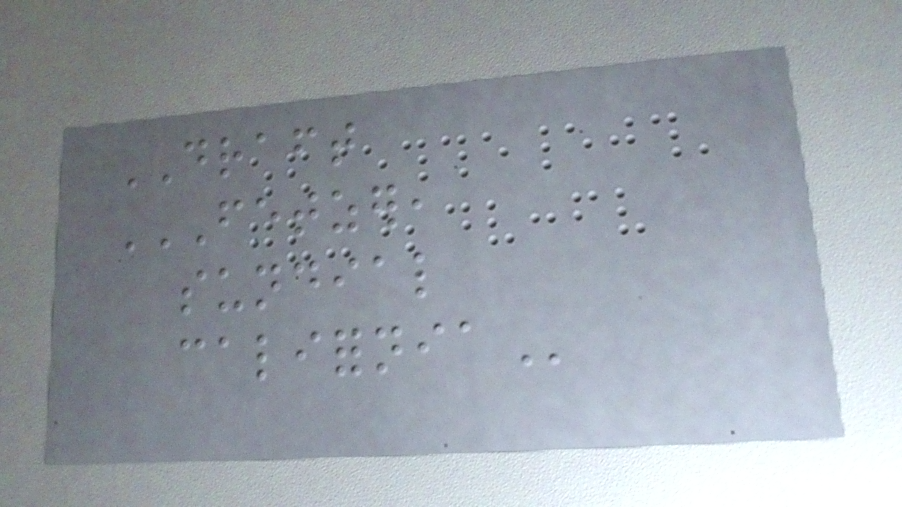DRAFT
FETZER,
SUNDIAL
CALIFORNIA
